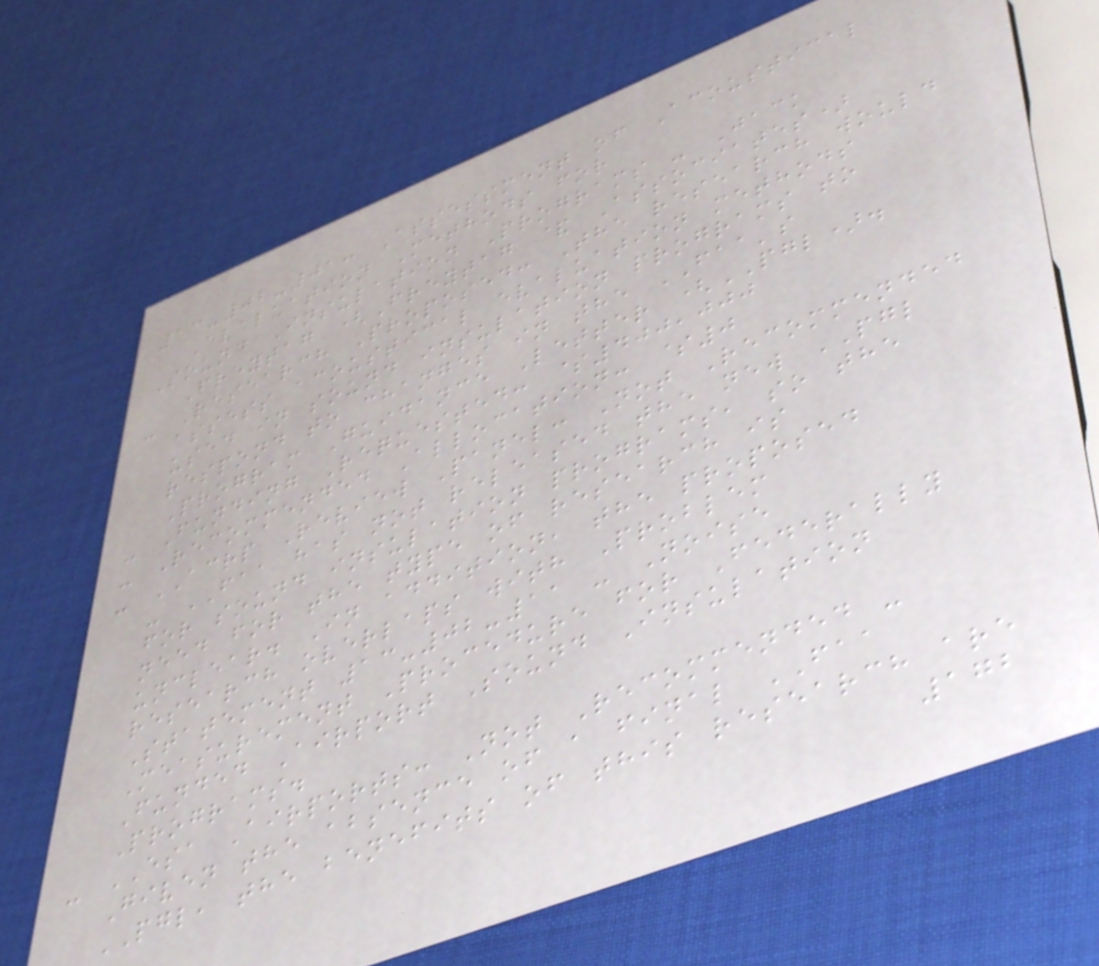13-02-01: Assessment of Acoustical
Evaluation Methods for
Sound Insulation Programs - Jack
Freytag (Freytag & Associates)
- Research Proposed: The research would
assess acoustical evaluation methods
used in sound insulation programs to
respond to changes in the FAA's
Program Guidance Letter (PGL).
- Funding Requested: $400,000
- Recommended Allocation: $0
- ACRP Review Panel: Not Recommended
- FAA has not released the new PGL
for sound insulation programs, so the
need for the type of research is
unclear. In addition, the proposed
research overlaps with Problem
Statement 13-02-11 - Noise
Measurement Procedure for Federally
Funded Airport Sound Insulation
Programs.
- ESA Airports: Not Recommended -
Given the absence of a final FAA
PGL, the benefits of this research are
172
